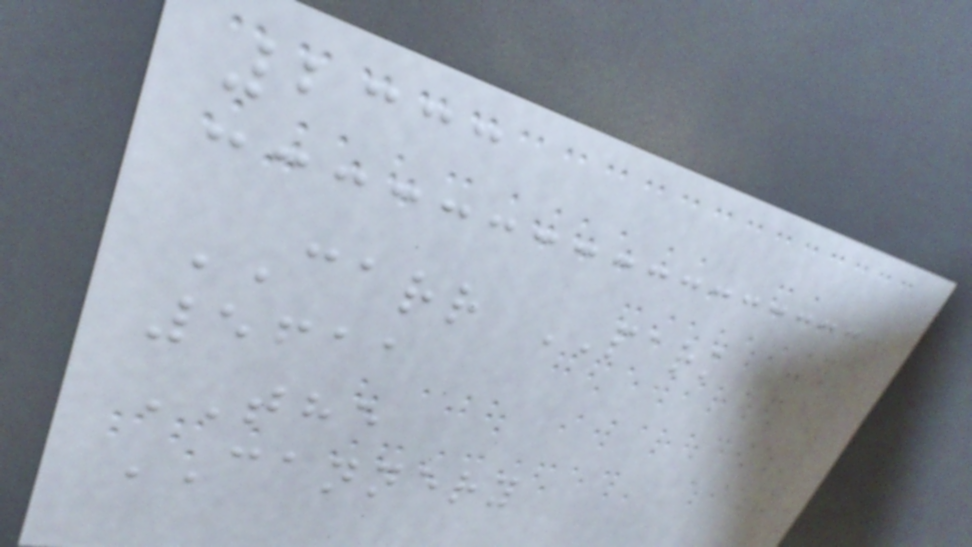2333
CARR PARK
5611
THE
CANNERY
